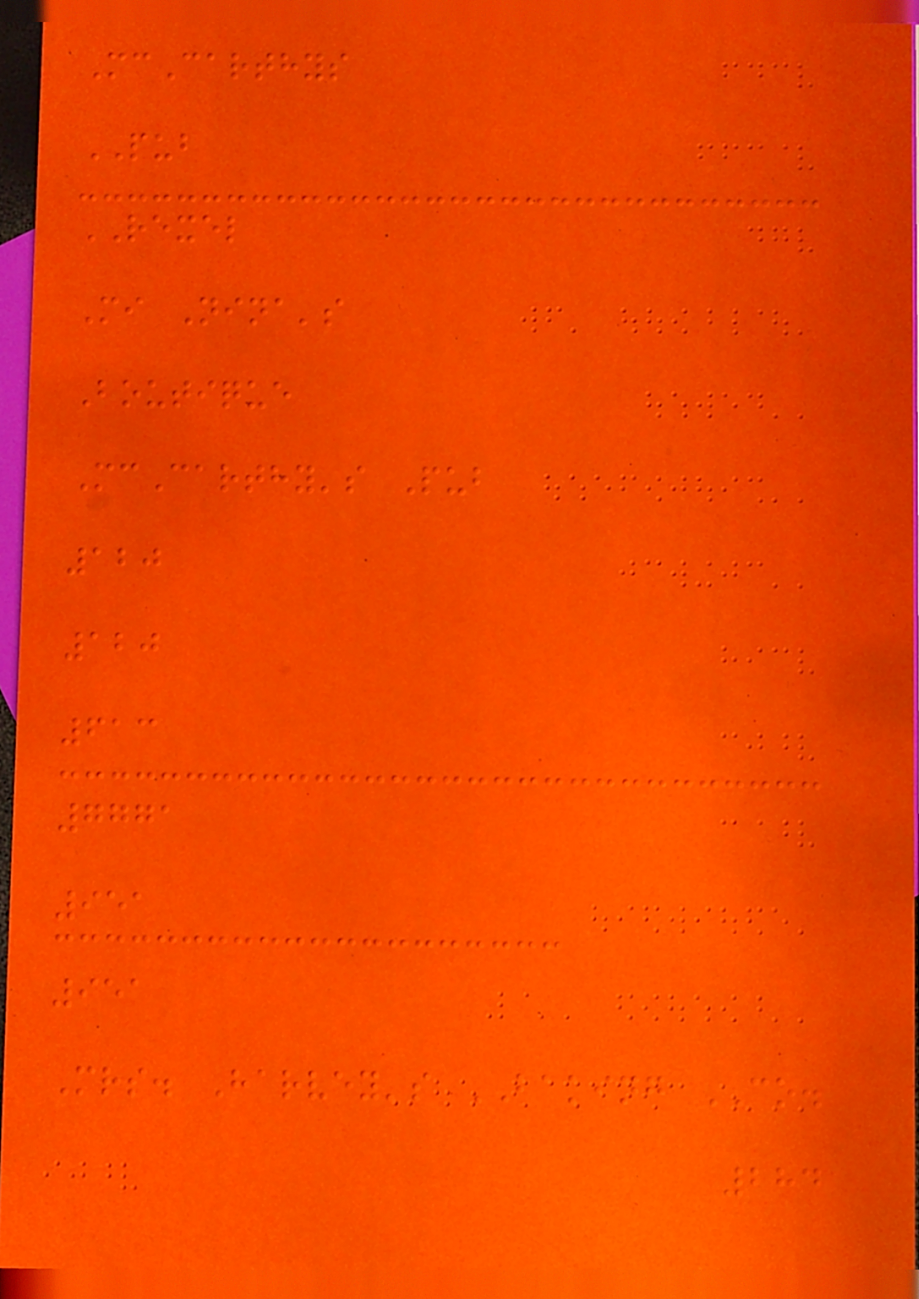McCarthys
PUB
REXEL
Mi Nina's
Boutique
McCarthy's Pub
120
120
613
7771
951
951
Mrs. Harvey's BAKING CO.
284
